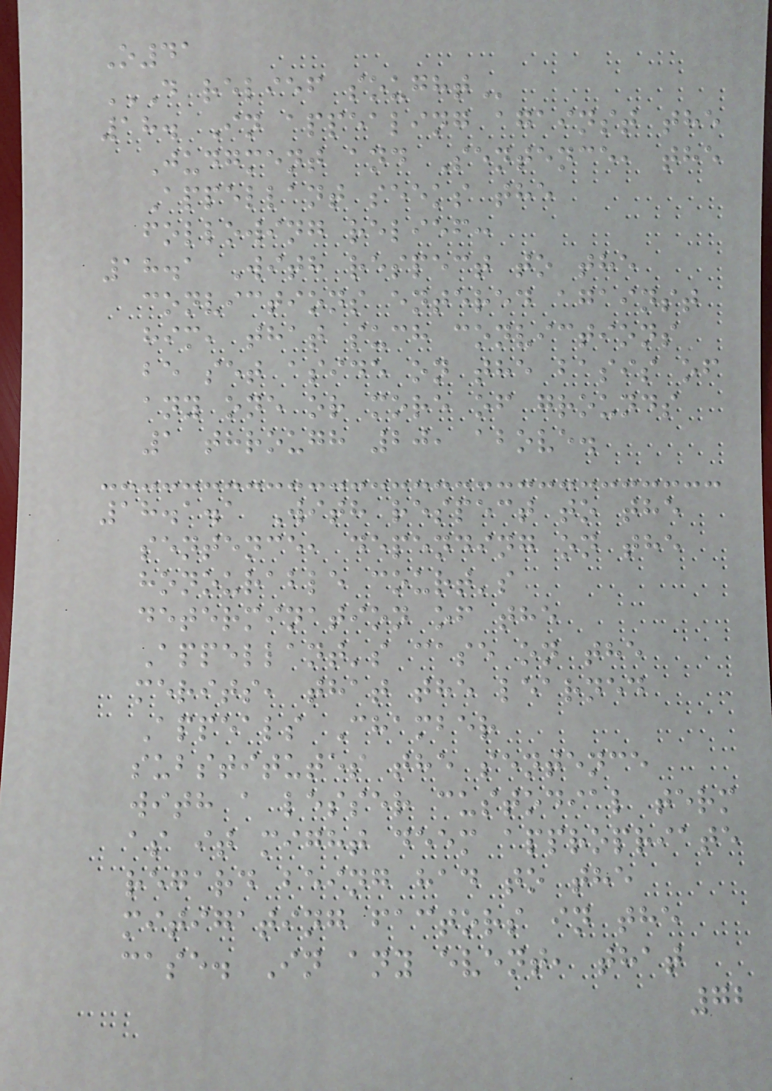O41
D RELIEF SOUGHT
18. In appealing against the
Judgment and Sentence, the
Appellant seeks the
following relief:
18.1 With respect to the
convictions entered against
him, that such convictions
be set aside on the basis of
any one or more of grounds
1 through 20, above.
18.1.1 With respect to the
sentence, depending on the
honourable court's
determination of the
Appellant's case on the
merits, that the learned
Appeals Chamber
substitutes the sentence
with a lesser custodial term
as it might deem appropriate
regard being had to the
mitigating factors in the
case. In any event, that
72
